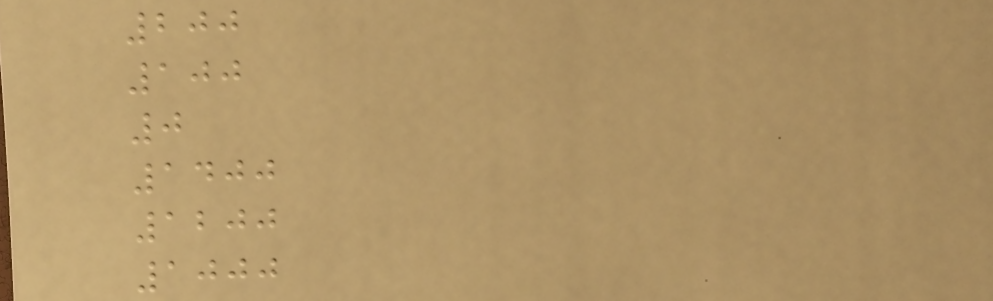200
100
0
1400
1200
1000
